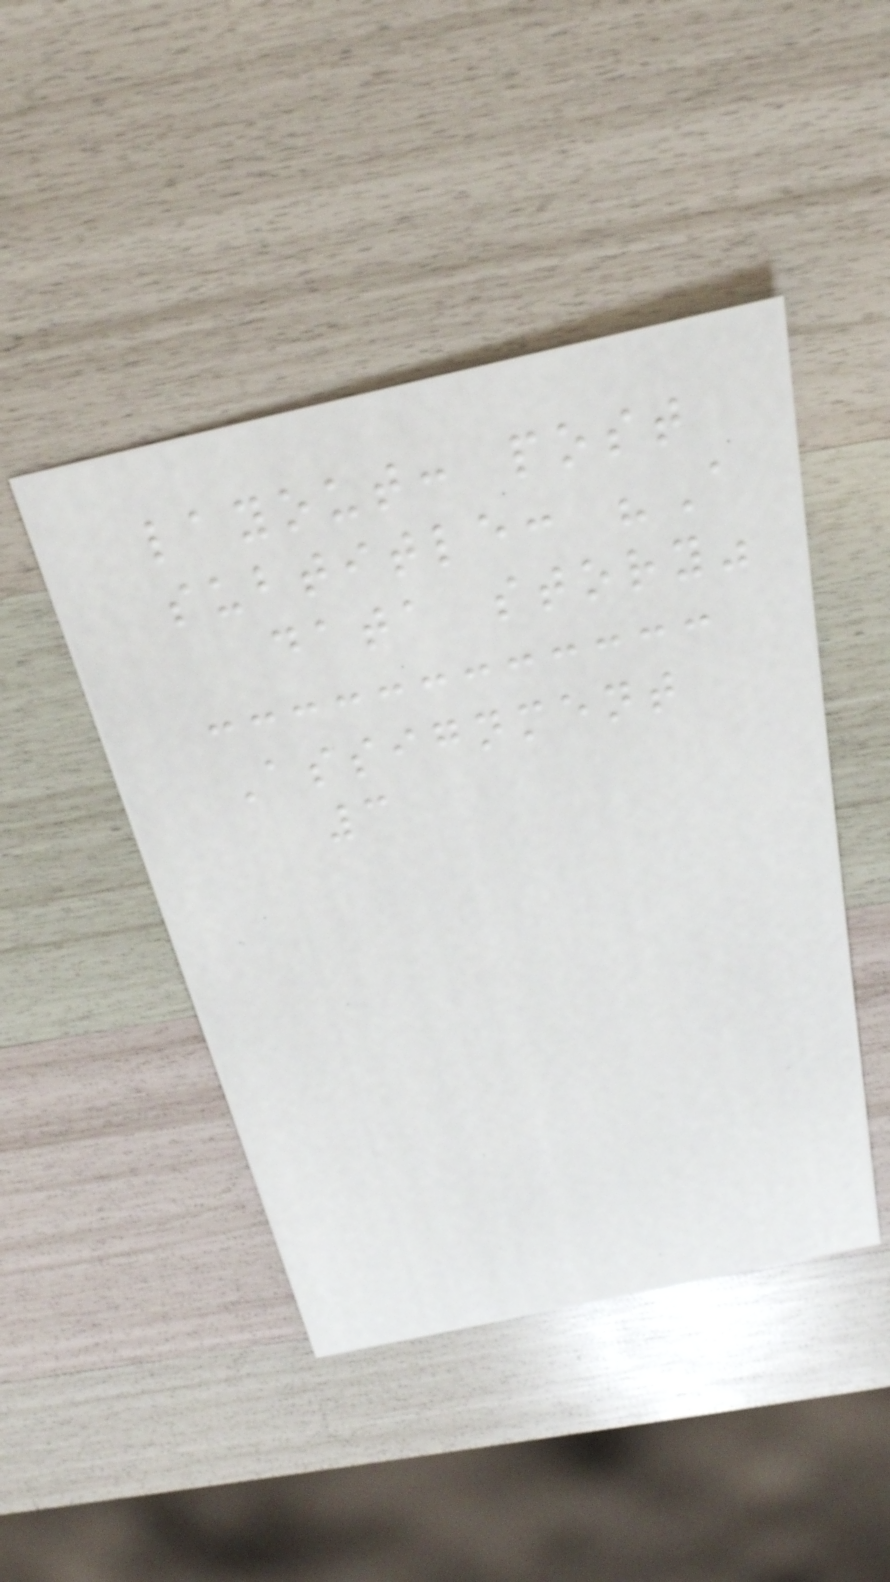layout: post
subtitle: "A
data story"
Assignment
3
